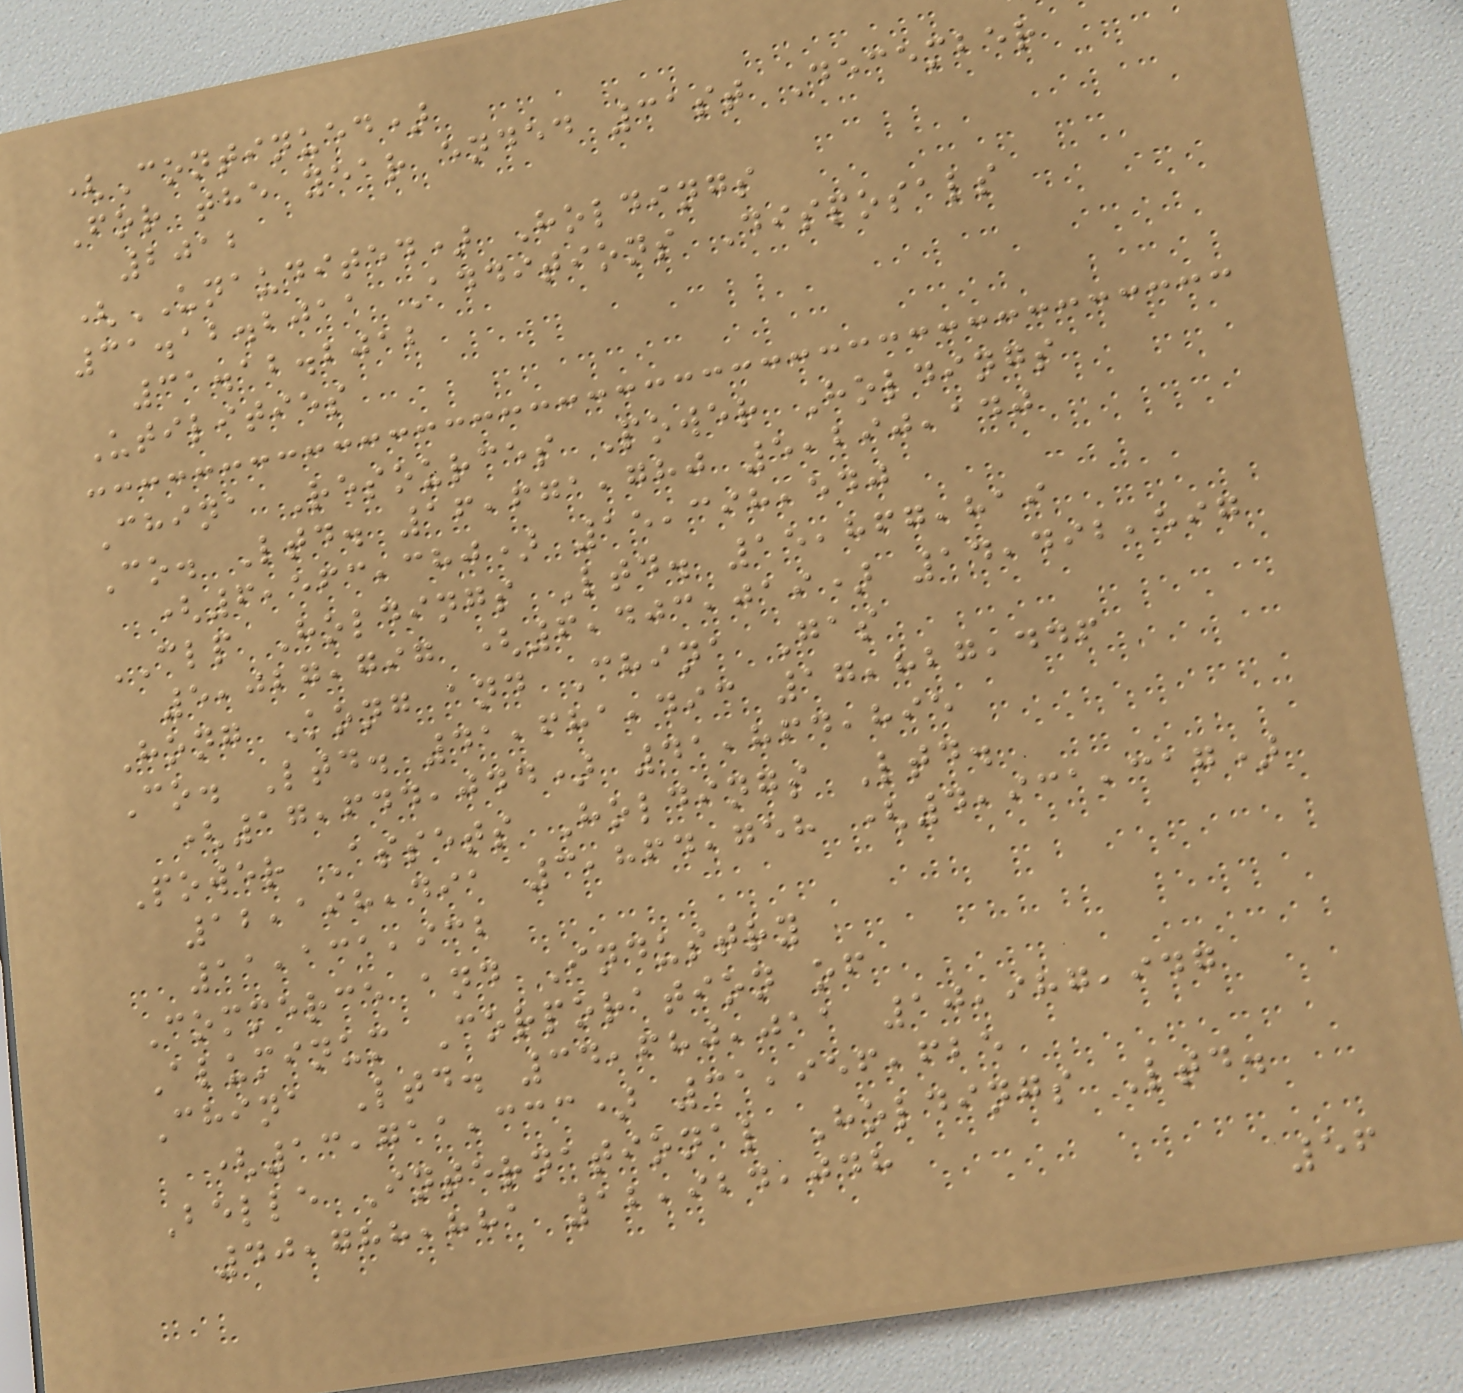(Continued)
For the year ended 31st December
2012
(UNAUDITED) Holdings
31.12.2011 Additions Disposals
31.12.2012
Utilities
China Resources Power Holdings
Co. Ltd. 16,671,780 5,290,140
(6,563,380) 15,398,540
CLP Holdings Ltd. 15,867,819
5,027,797 (6,403,019) 14,492,597
Hong Kong and China Gas
Co. Ltd. 41,681,493 17,827,446
(17,644,044) 41,864,895
Power Assets Holdings Ltd.
12,198,491 3,864,758 (4,931,317)
11,131,932
Commerce and Industry
Aluminum Corporation of
China Ltd. 34,680,011 10,987,947
(13,711,333) 31,956,625
Belle International Holdings Ltd.
40,788,881 12,924,048
56
